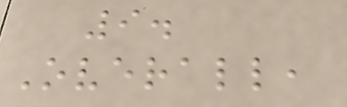9.
Overall,
